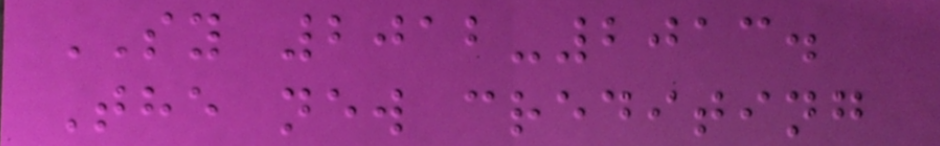SY 2012-2013.
The new crediting
